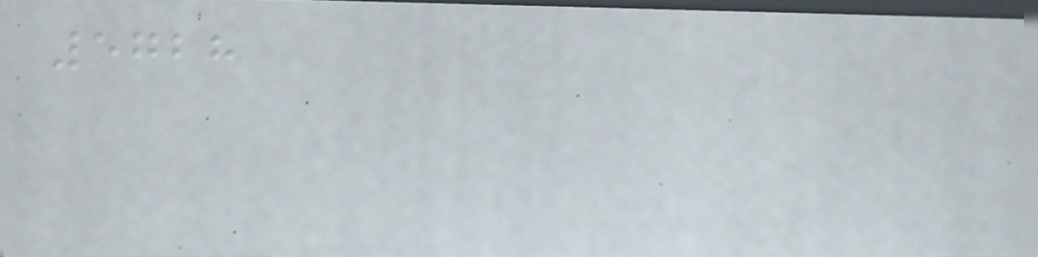5728
